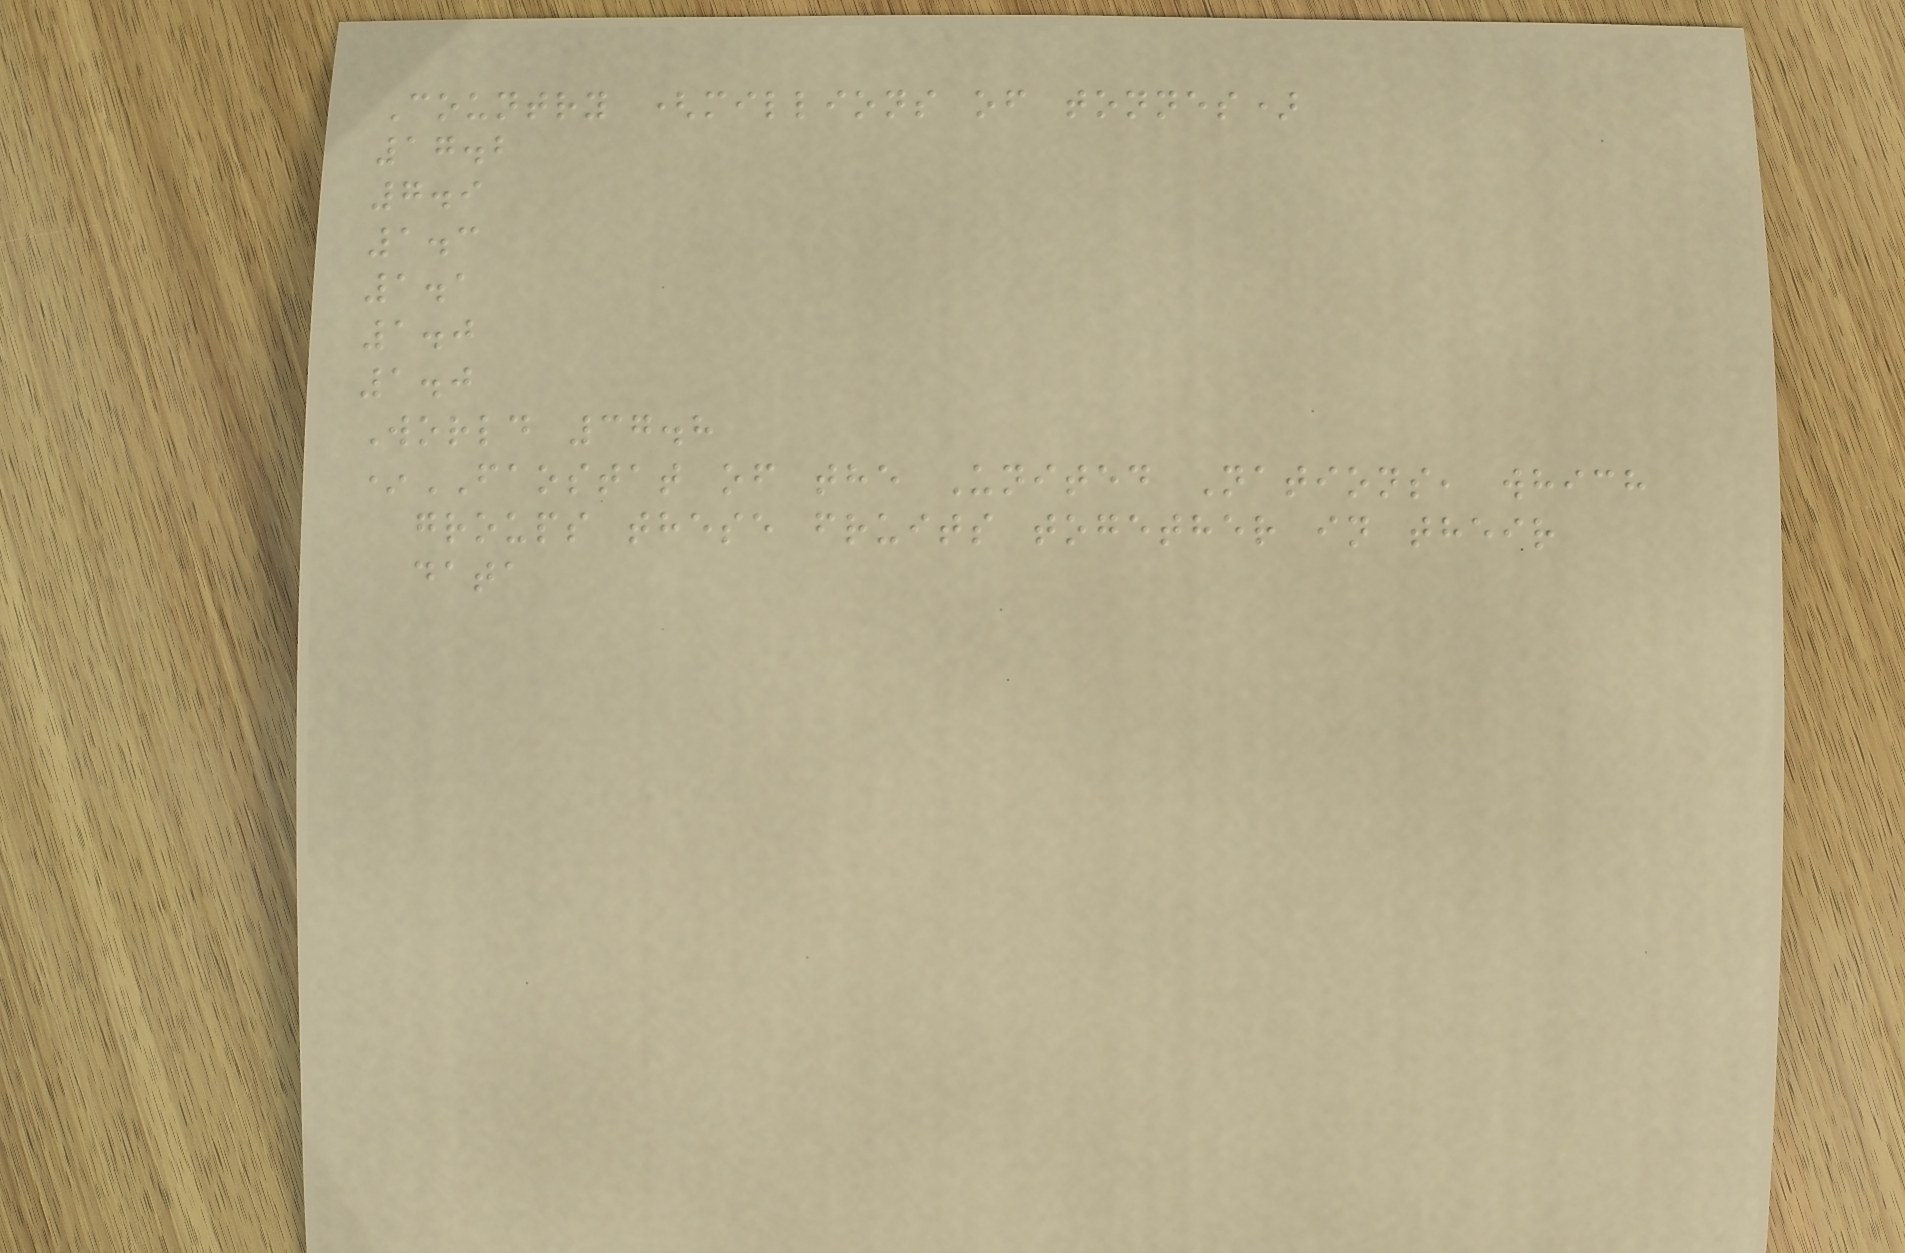Country (millions of tonnes)
17.2
7.9
1.3
1.1
1.0
1.0
World 37.8
*FAOSTAT of the United Nations, which
groups these fruits together in their
data
